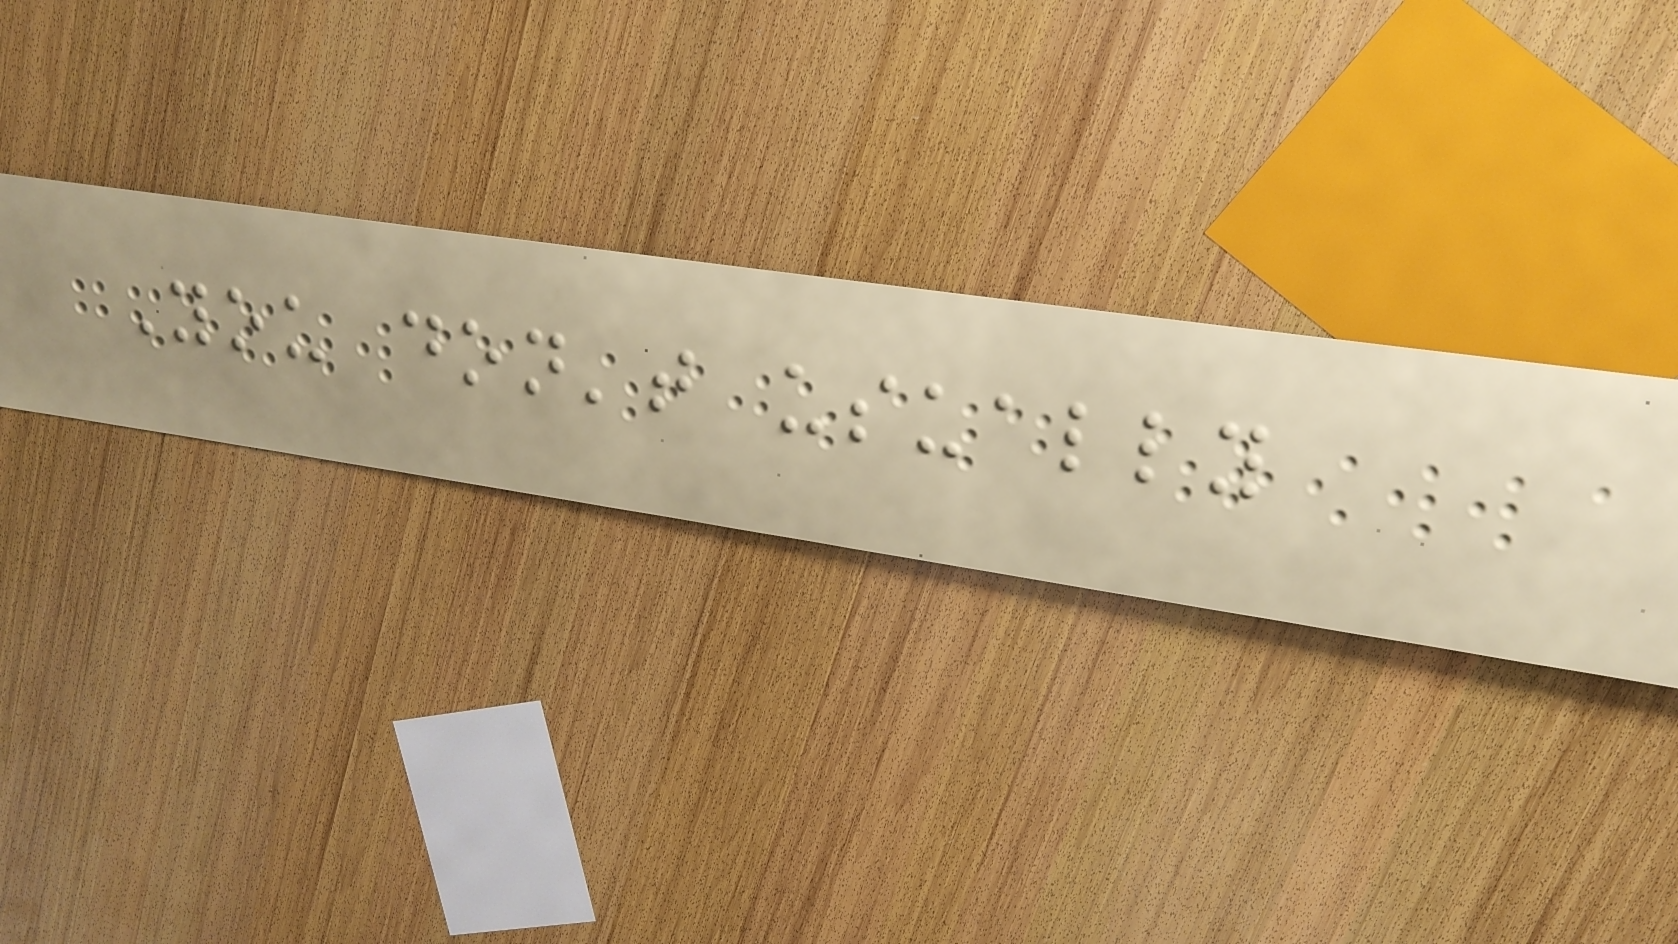You don't usually
